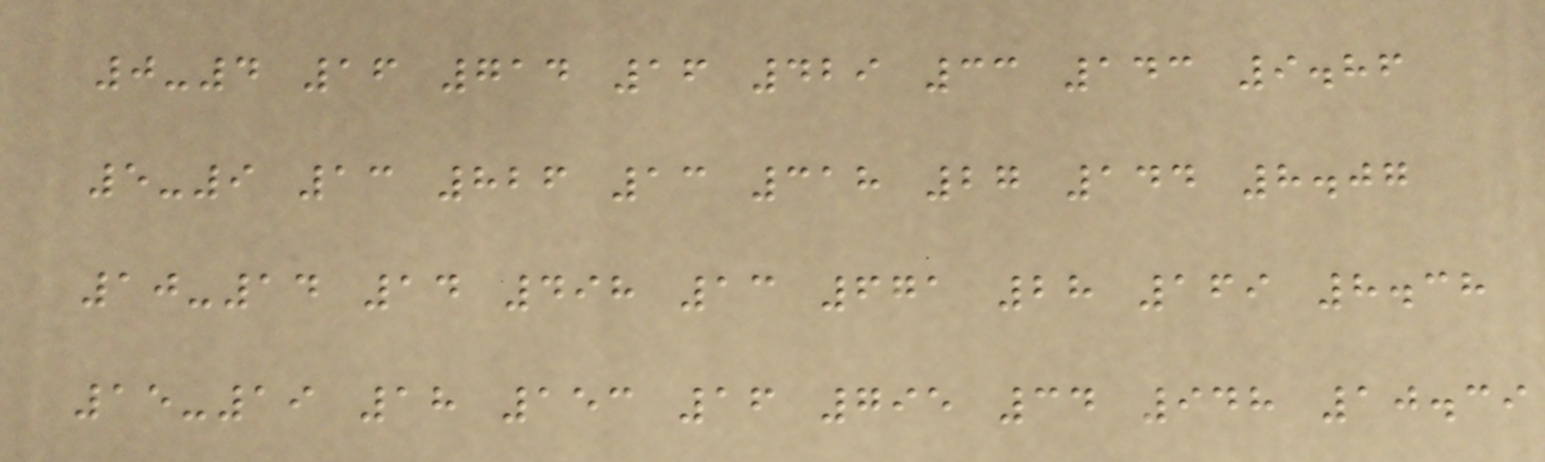0-4 16 714 16 429 33 143 9.86
5-9 13 826 13 318 27 144 8.07
10-14 14 498 13 671 28 169 8.38
15-19 18 153 16 795 34 948 10.39
